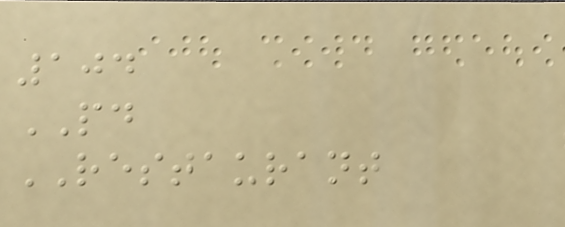104
PD
RESTAURANT
